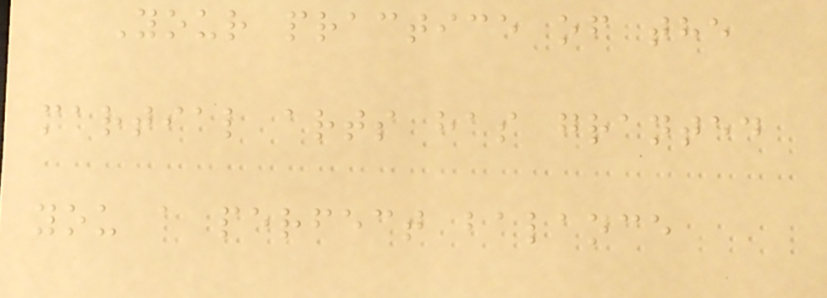Your practice of the
martial arts has granted
you a perfect balance
